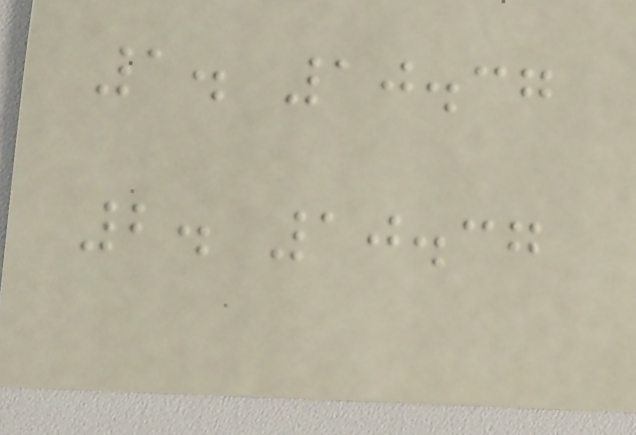1. 10.37
2. 10.37
